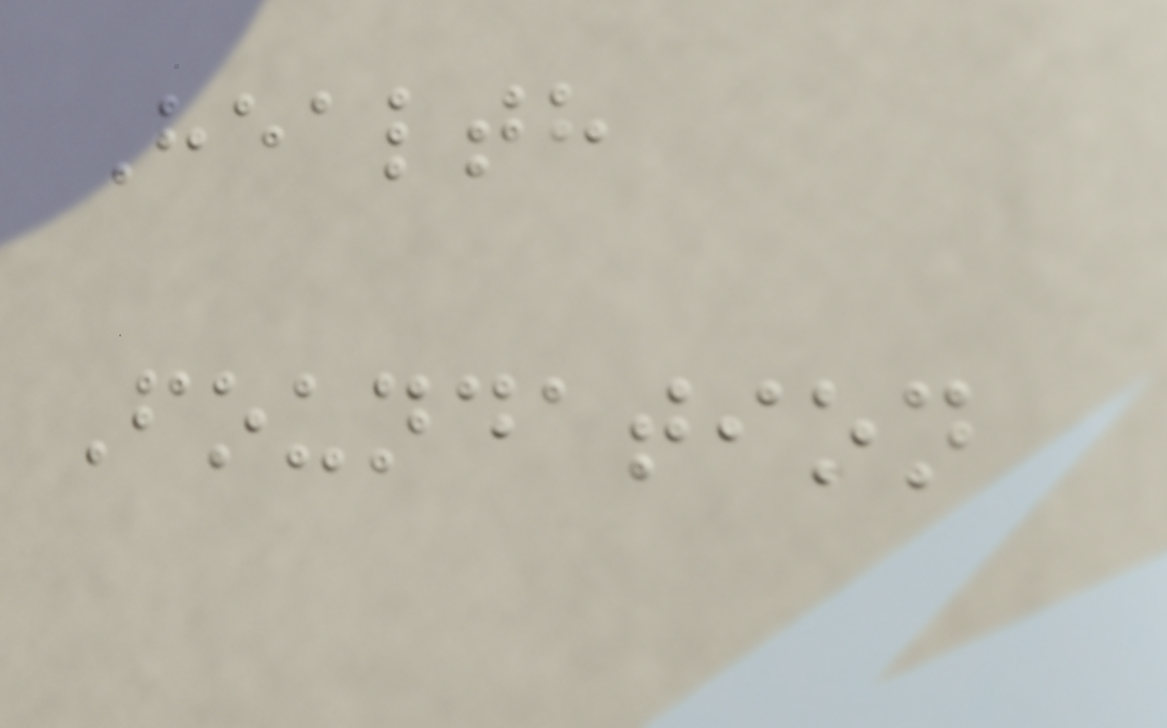Health
Foundation
